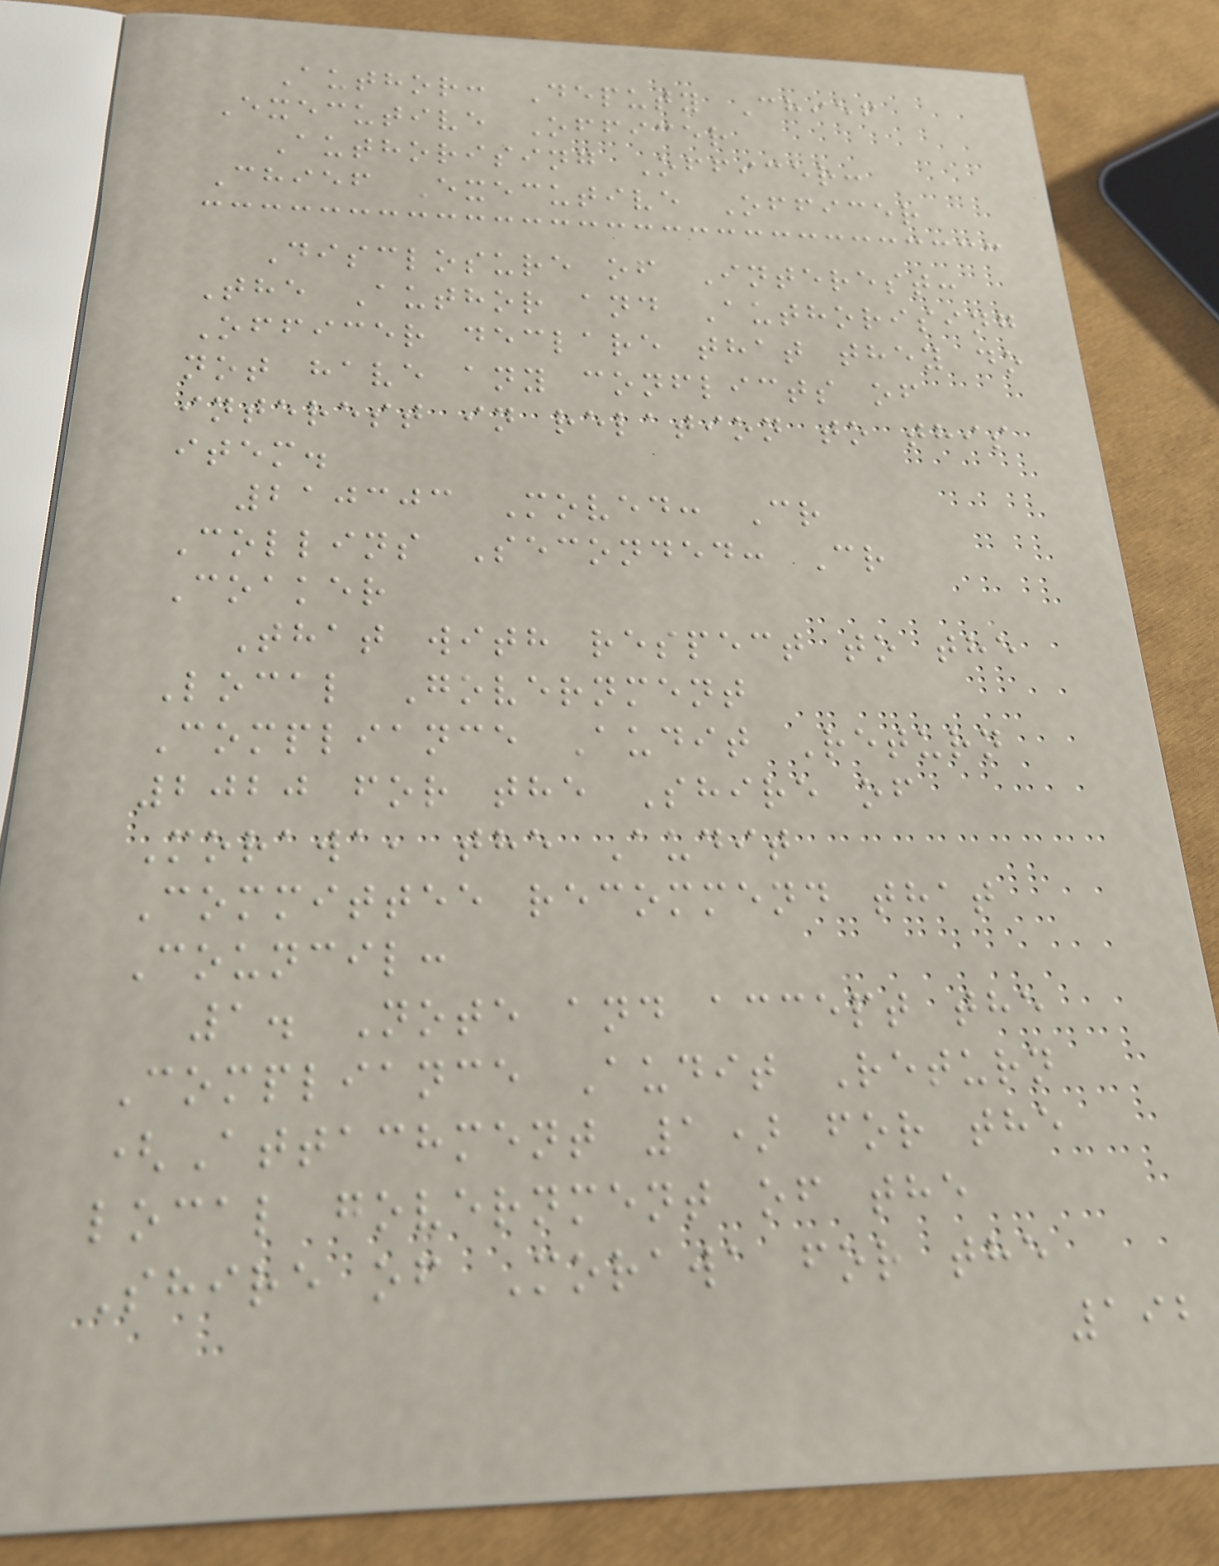Author: Deputy Chief
Executive Officer
Authorising Officer:
Chief Executive Officer
Disclosure of Interest:
The Author and Authorising
Officer declare that they do
not have any conflicts of
interest in relation to this
item.
210303 Moved: Cr
Collins Seconded: Cr
Coaker
That with respect to the
Local Government
Compliance Audit Return
2020 for the Shire of
Morawa, the Audit
Committee recommend that
Council:
1. Note and accept the
Compliance Audit Return
(Attachment 1) for the
local government of the
Shire of Morawa for the
192
